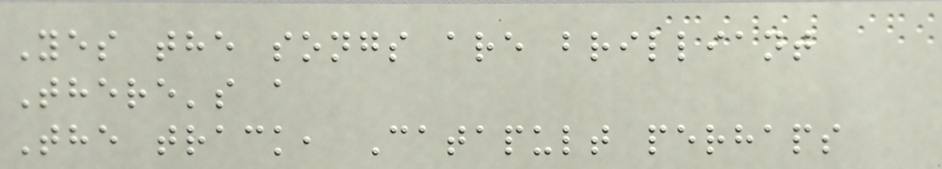Yes the songs are brilliant
There's a
The track, Catapult perhaps
